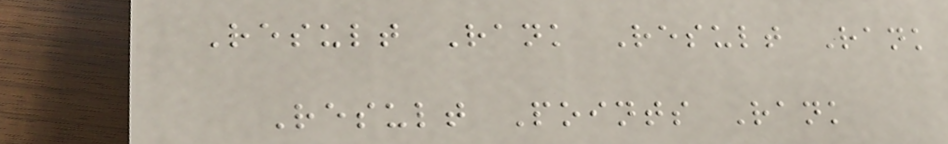Result Rank Result Rank
Result Points Rank
